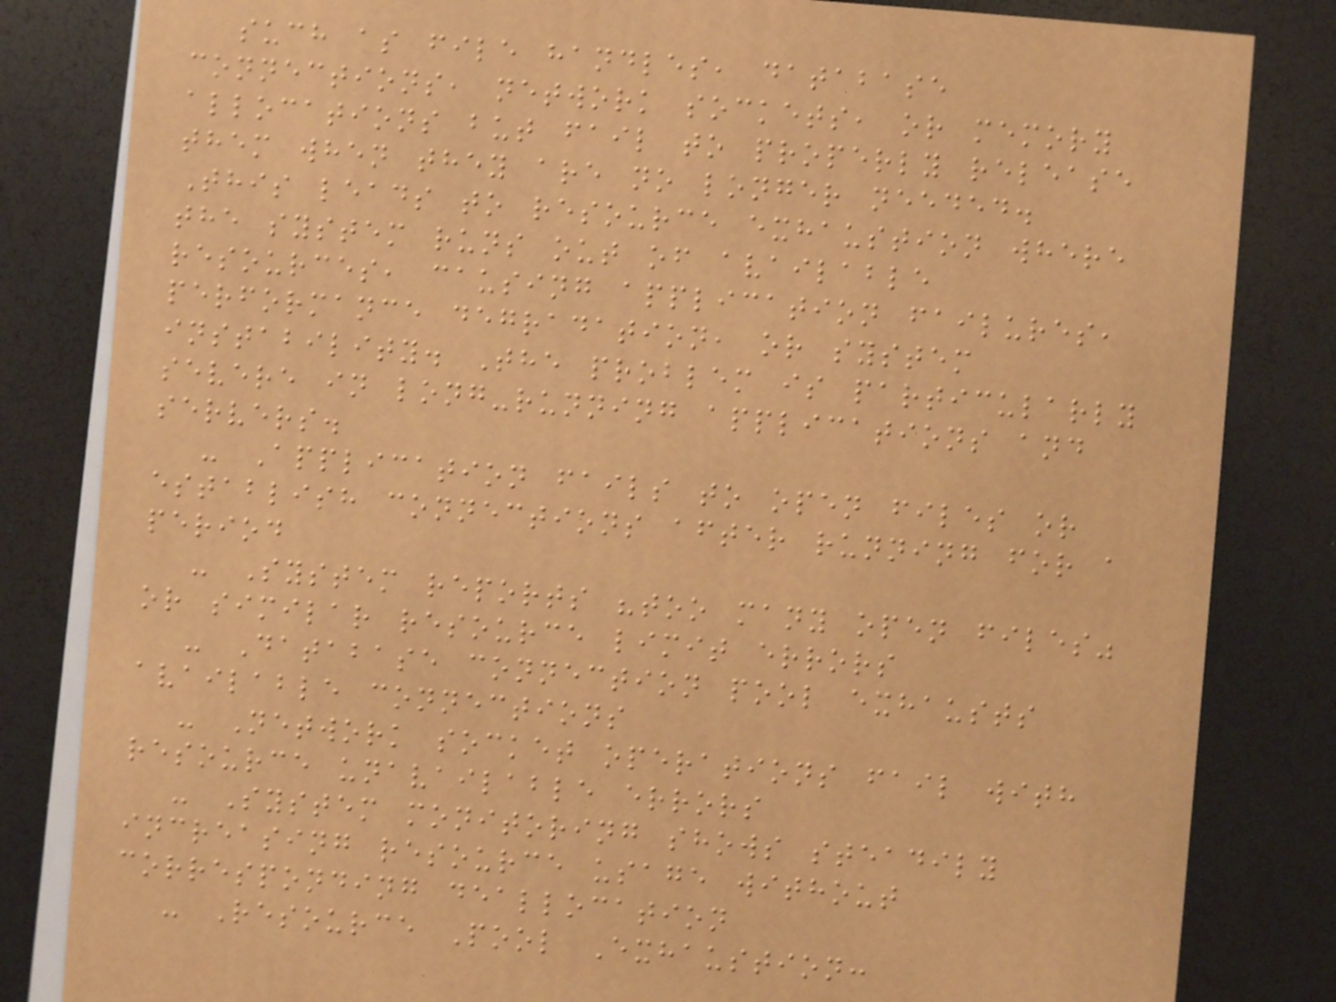such as file handles, database
connections, network sockets, or memory
allocations but fail to properly release
them when they are no longer needed.
This leads to resource exhaustion where
the system runs out of available
resources, causing application failures,
performance degradation, or system
instability. The problem is particularly
severe in long-running applications and
servers.
- Application fails to open files or
establish connections after running for a
period
- System reports "too many open files"
or similar resource limit errors
- Database connection pool exhausts
available connections
- Network socket operations fail with
resource unavailable errors
- System monitoring shows steadily
increasing resource usage without
corresponding deallocation
- Resource Pool Exhaustion:
